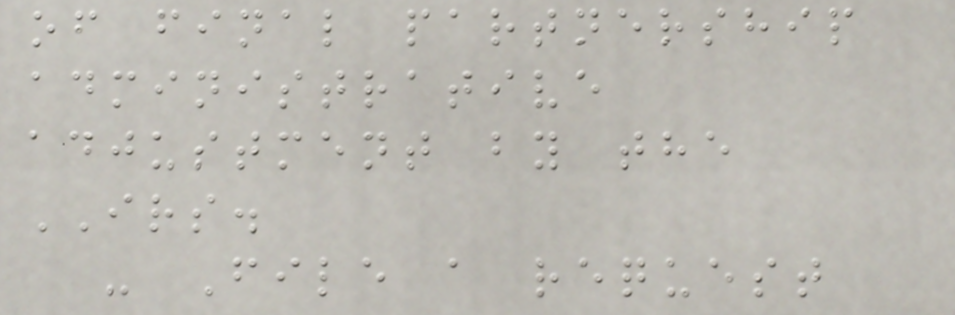of final partnership
administrative
adjustment by the
IRS.
- File a request
